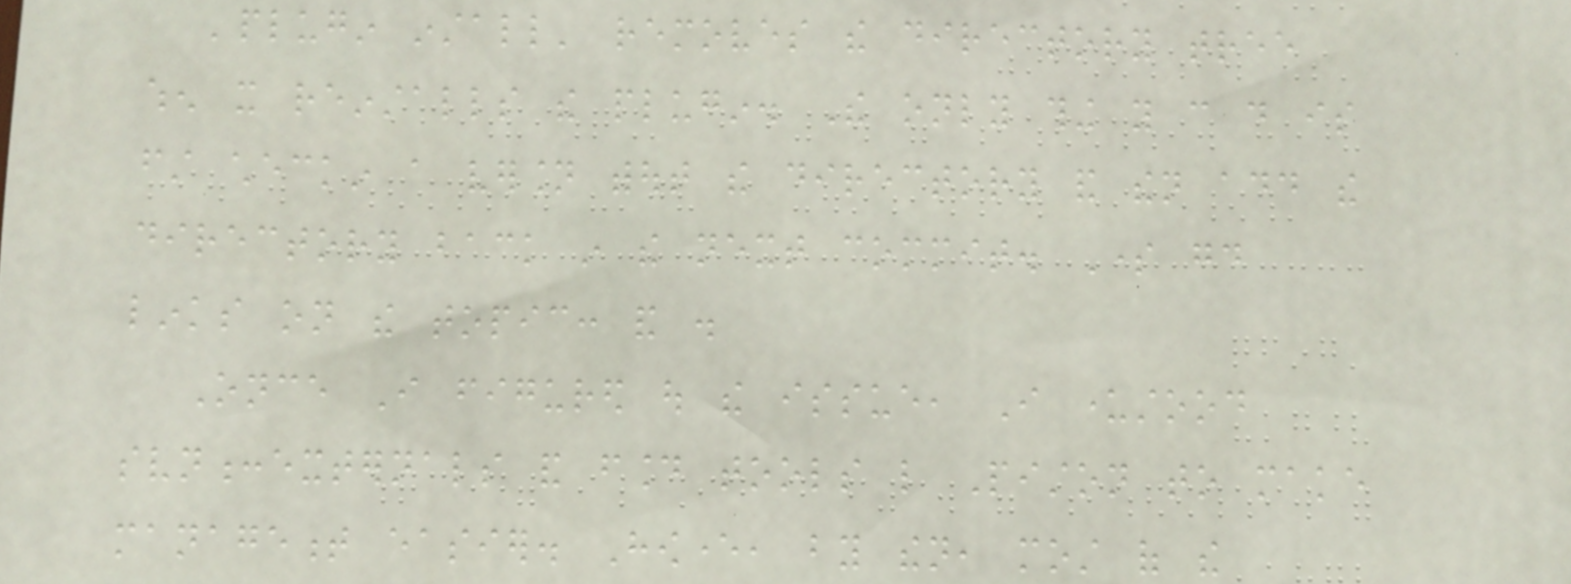'plugin install' removes the directory tree
when it reinstalls the plugin. The only thing you can do is
first checkin a version without the directory and then add the
directory back in the next commit. Some good
links on the topic: and .
Once I figured out the issue, I understood
svn:externals and found tools like Piston to make
management easier. However, by then, most of the
